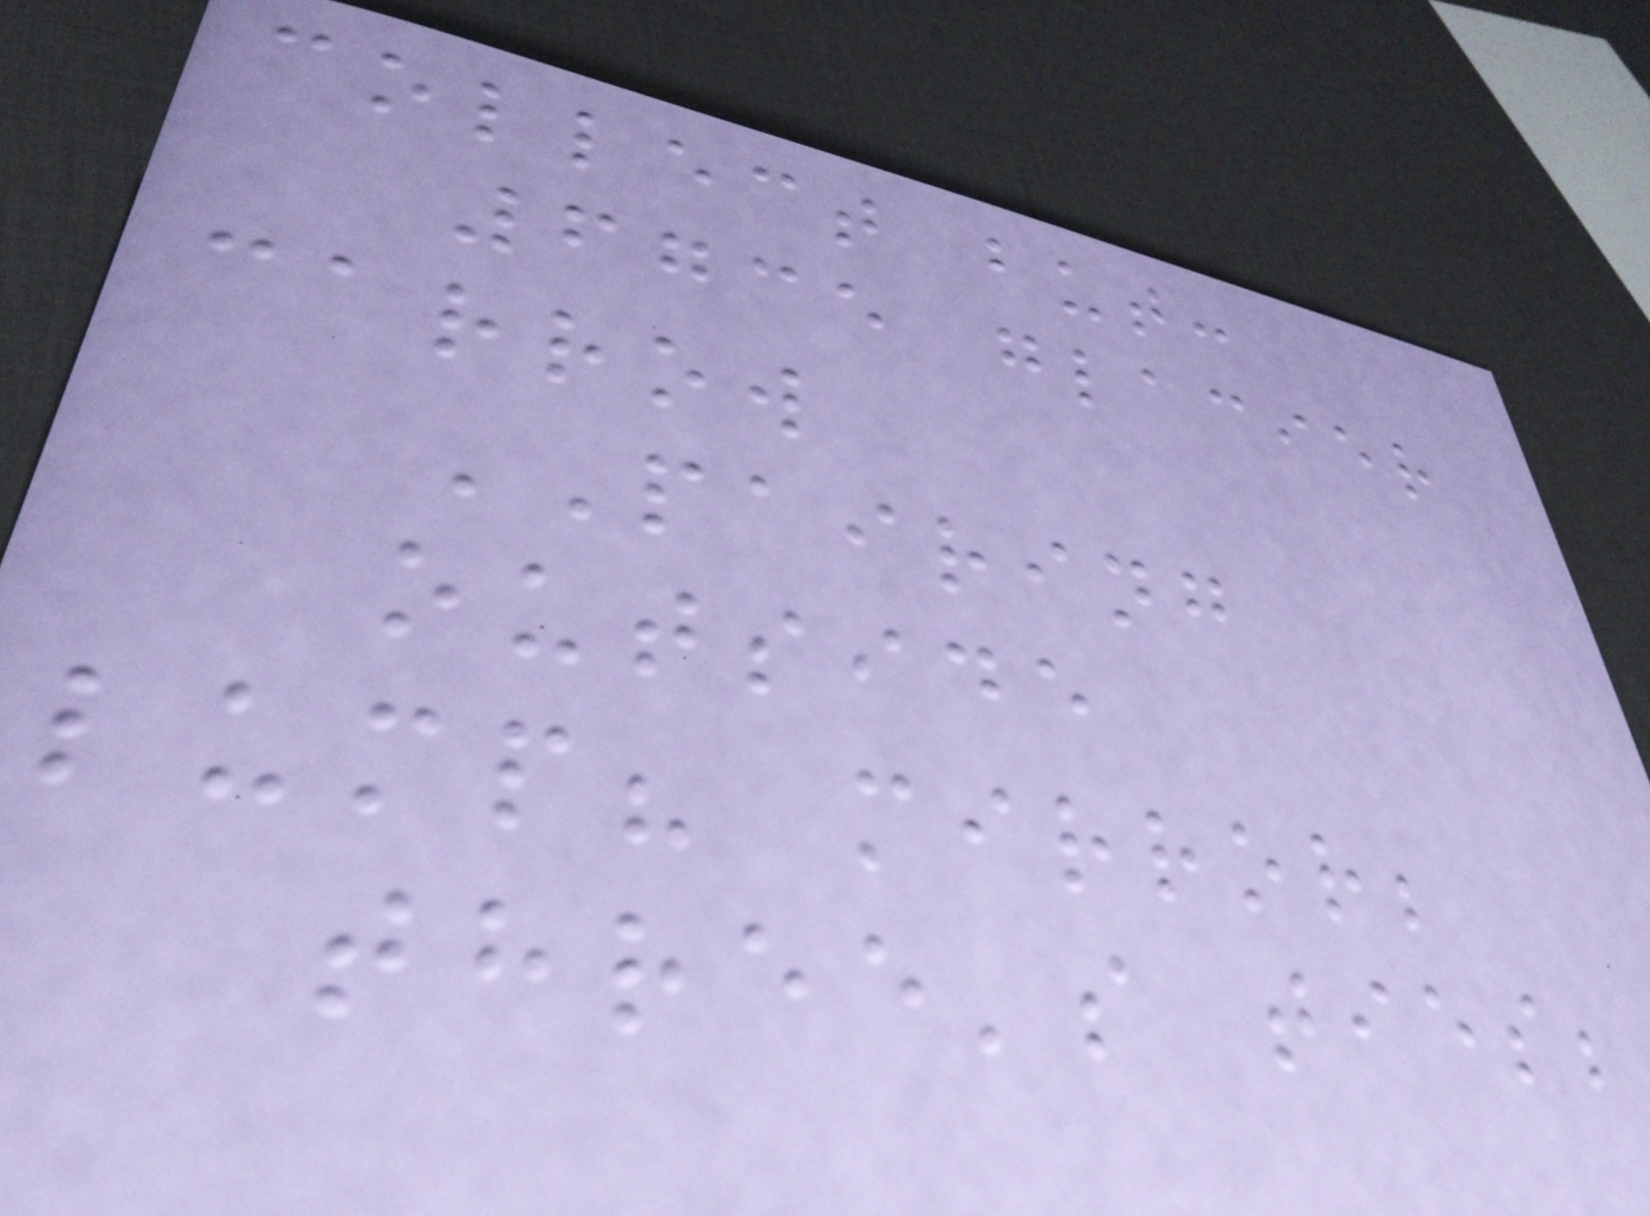collect but:
6735 glacier
carrow
PAIRING
outside
lump? mirror;
three's ties;
